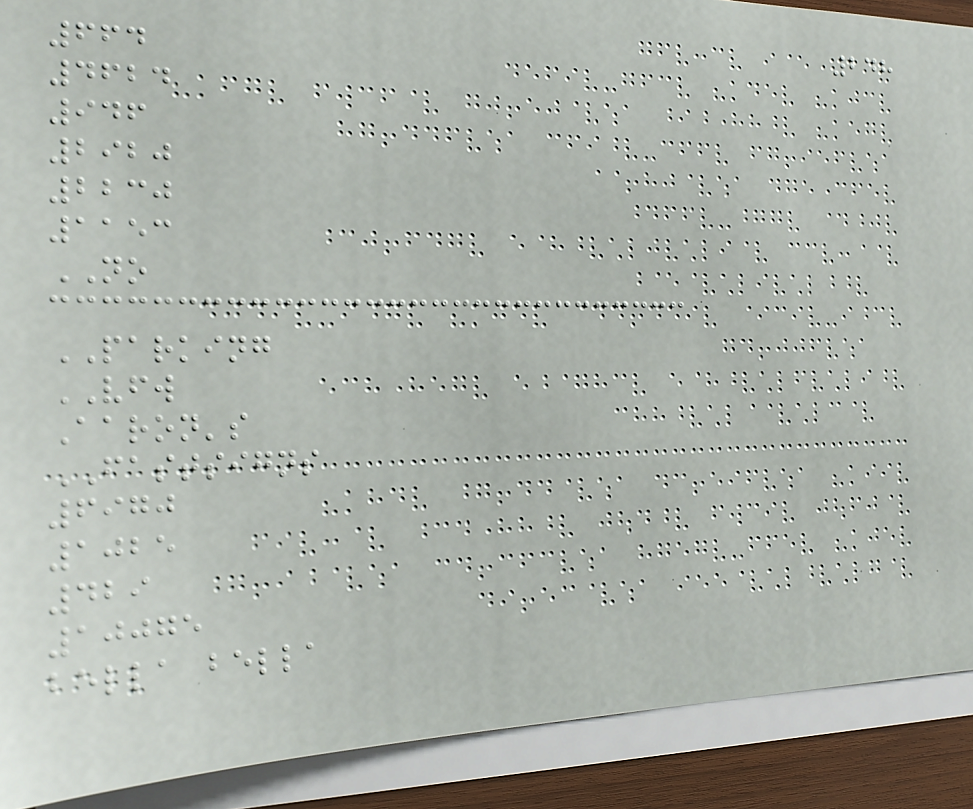248
664
4624
946
2920
2230
1153
NO
PARKING
VFW
Aaron's
FASTSIGNS
6970
1025
429
10075
bella bella
